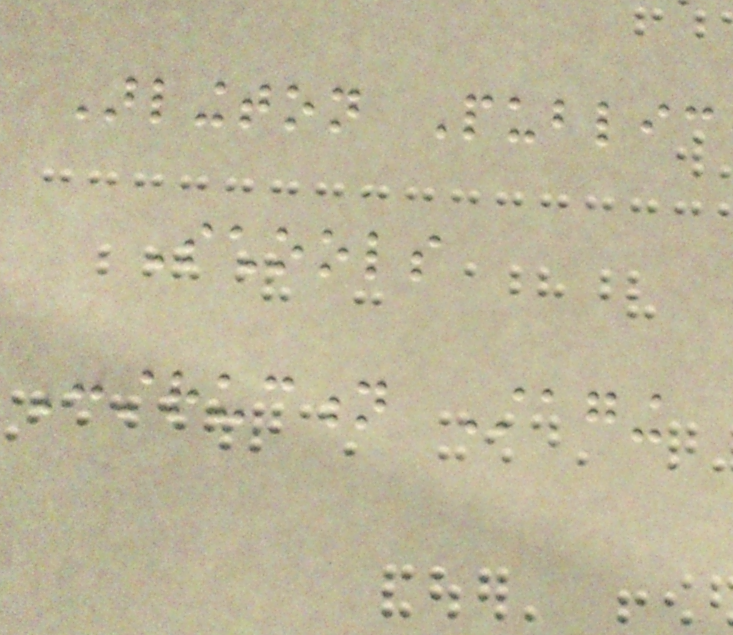Arlington Public
Schools
Construction Staging
